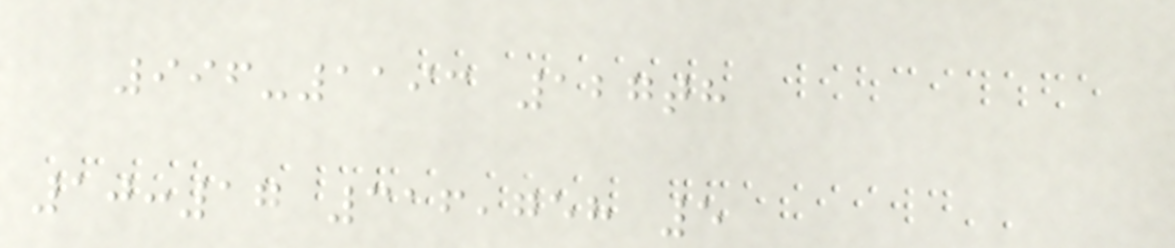996-1193 127th
10:17 316,758 5
